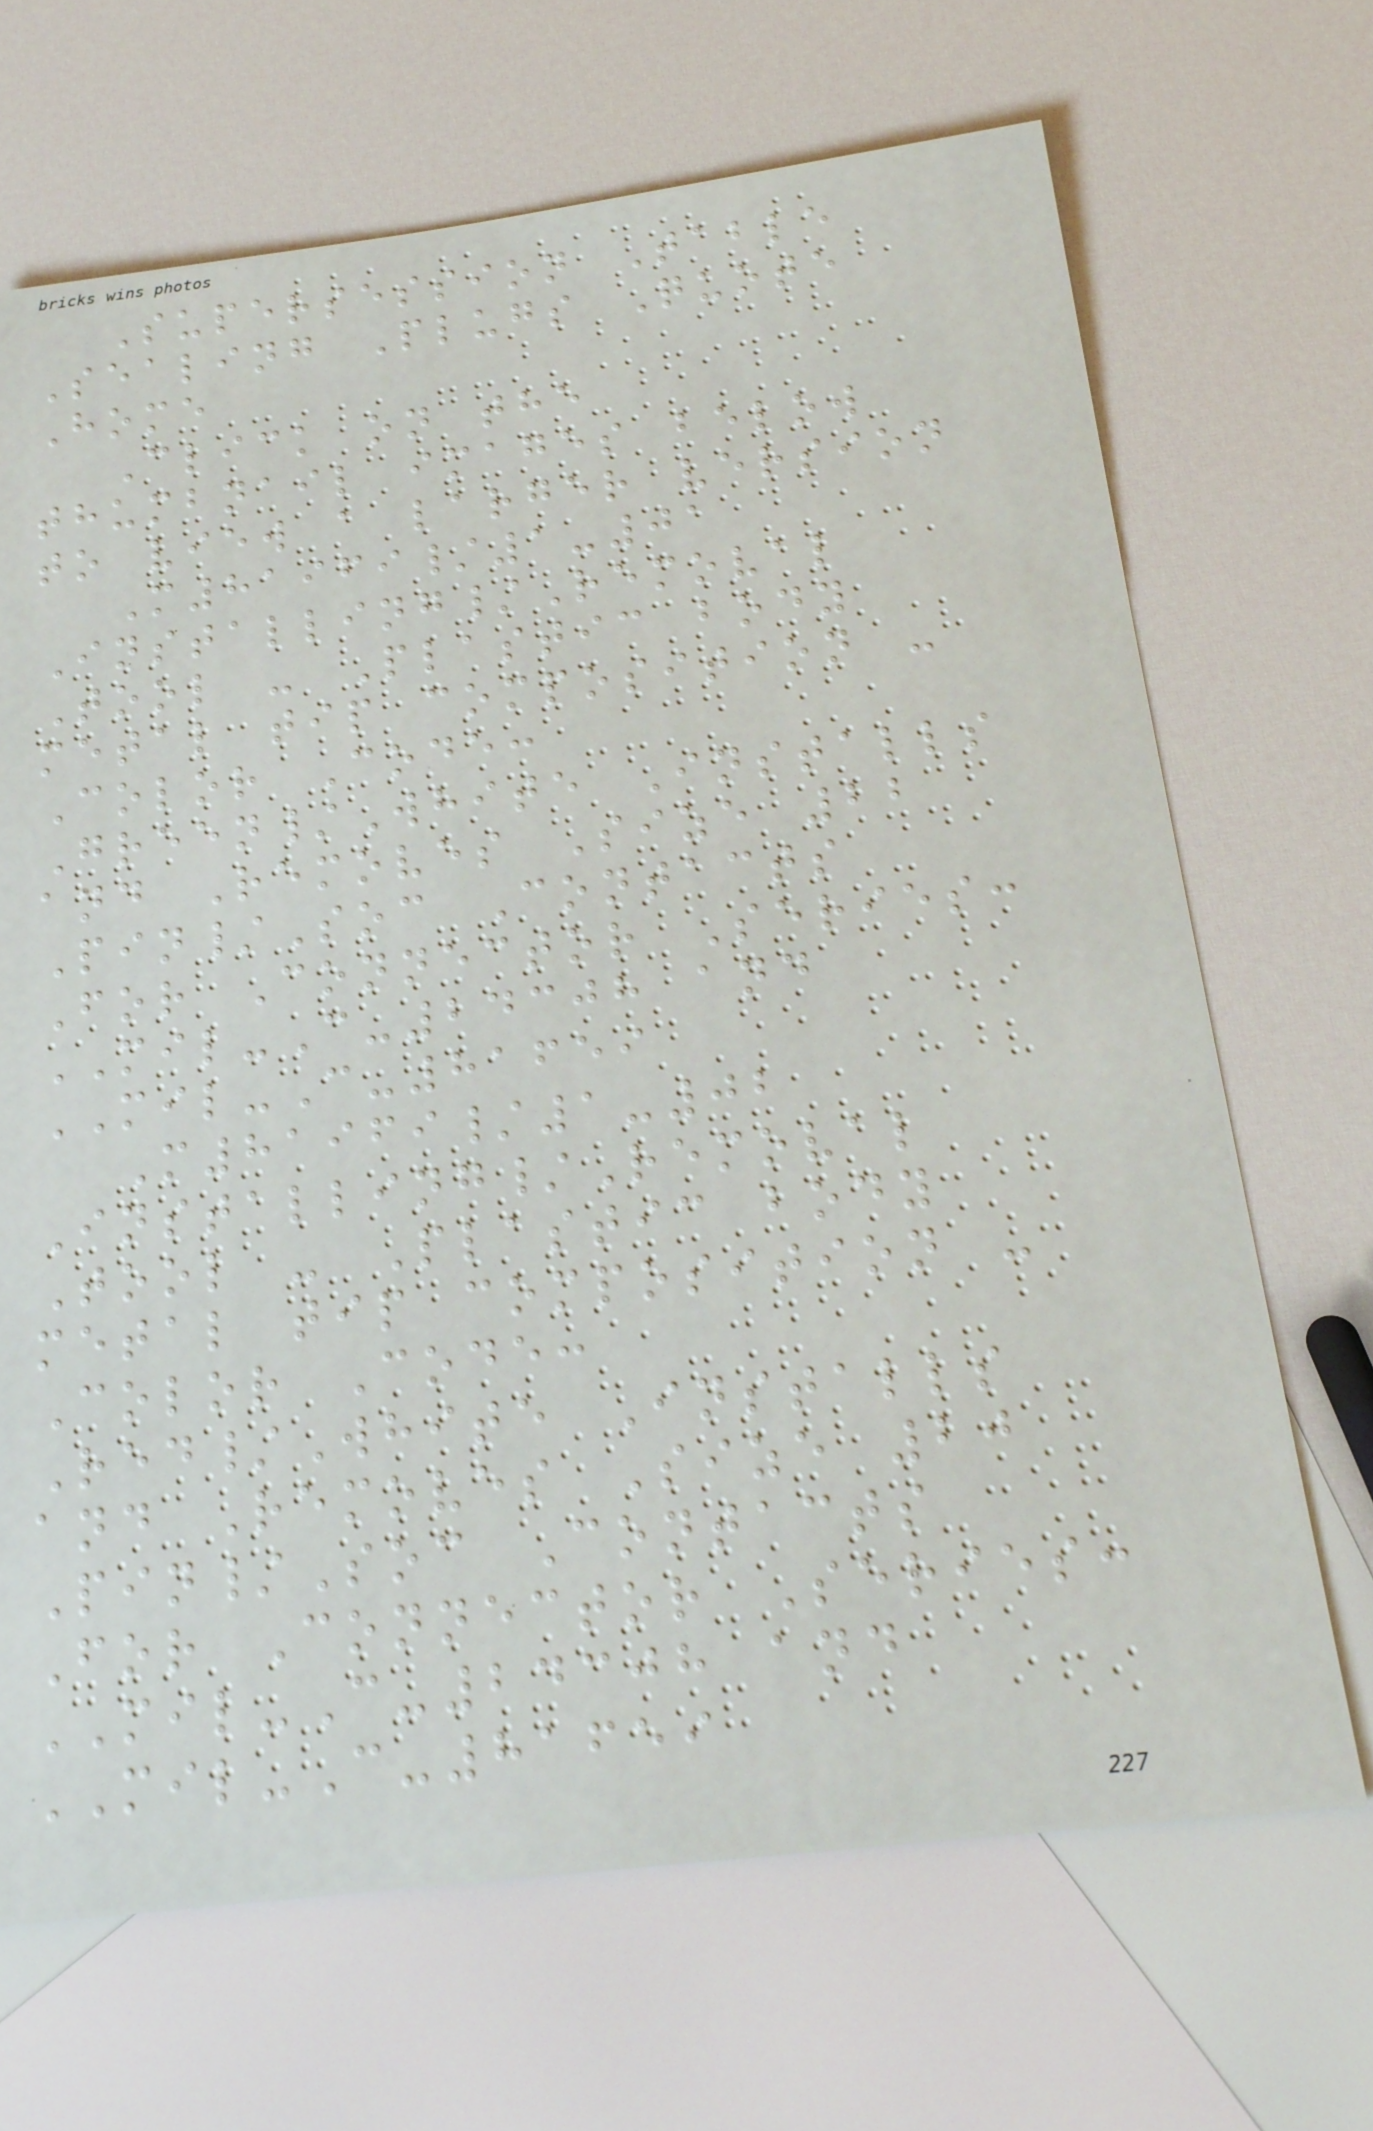Supersession Table
Sealing Plugs Quote
Home
Click on the
thumbnail images below
to view a larger version
M81969/1-01
Installing/Removal
Tool - Plastic body
metal tip composition -
Color Code:
Green/White Installs
and Removes Size 22
Pin/Soc Contacts
For Connector Series:
MIL-C-24308 and
MIL-C-81659
M81969/1-02
Installing/Removal
Tool - Plastic body
metal tip composition -
Color Code:
Red/White Installs
and Removes Size 20
Pin/Soc Contacts
For Connector Series:
MIL-C-24308 and
MIL-C-81659
